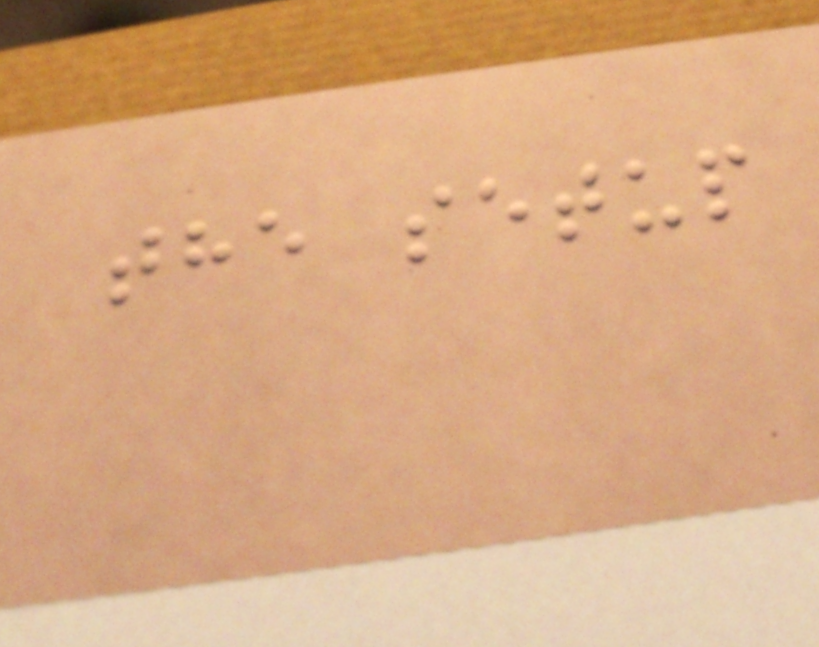the setup
